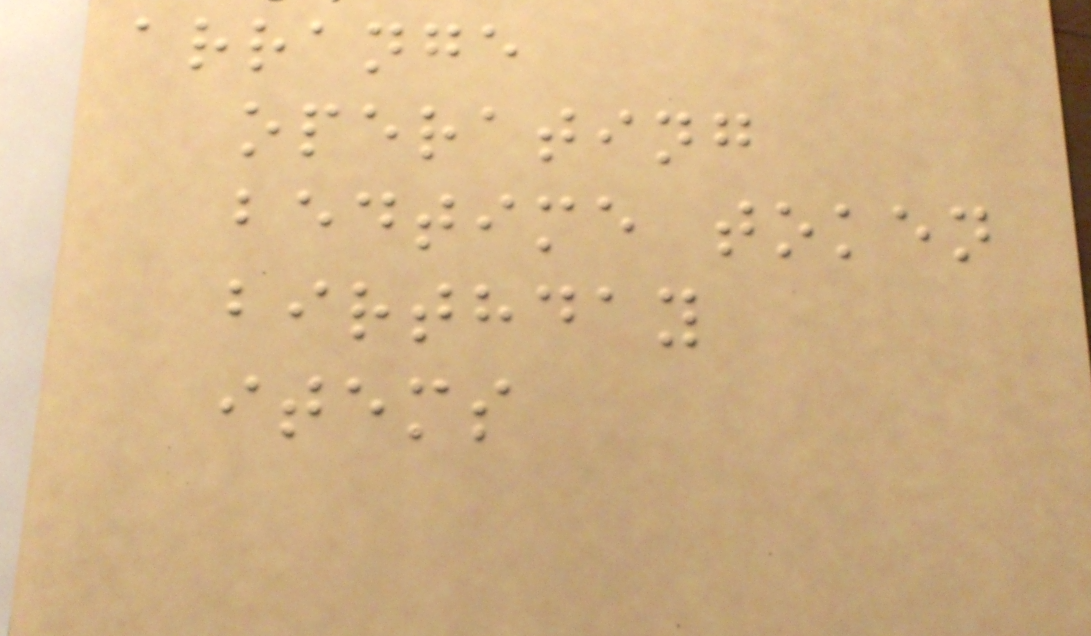arrange
operating
bedtime token
birthday
items
